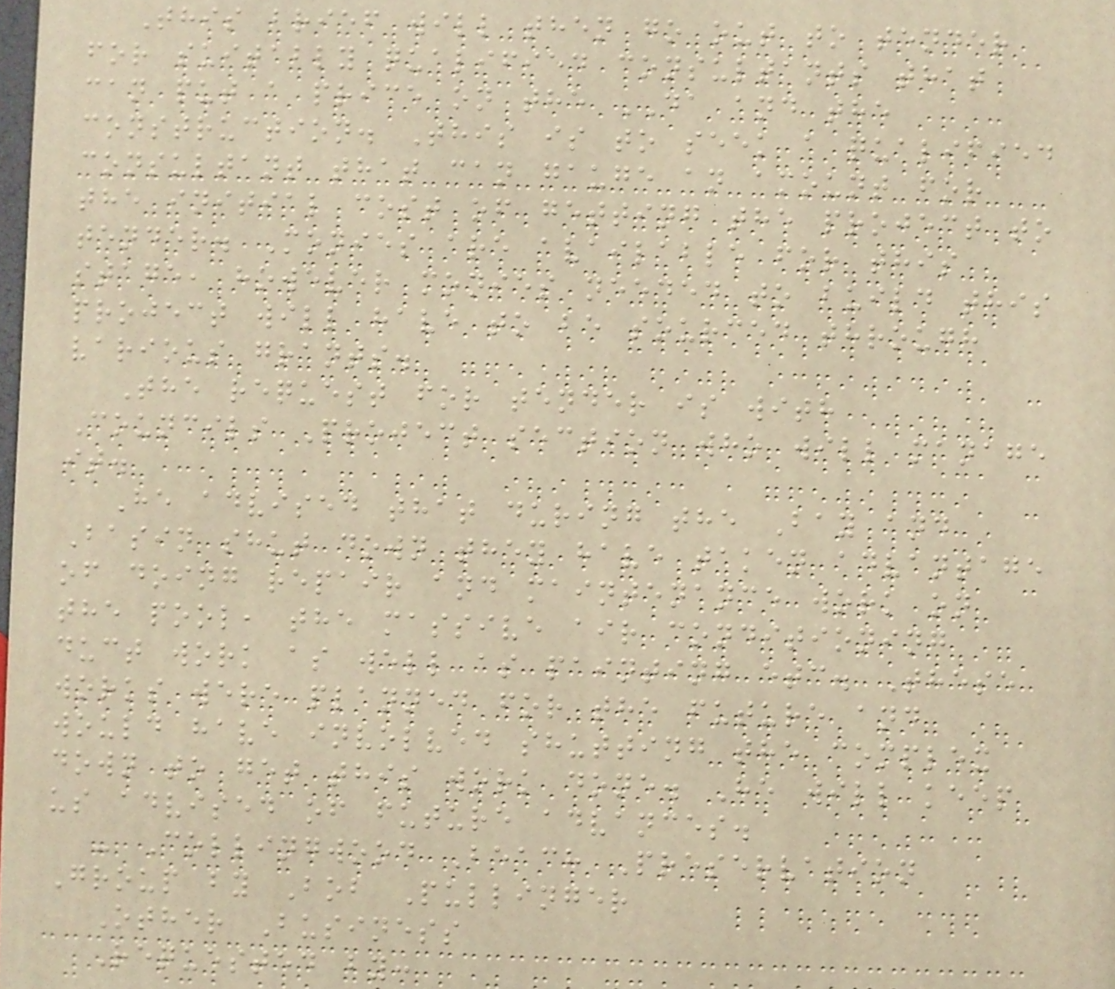This brief will then go out to tender
for suitably qualified consultants that
can put a price on the DA and the
construction. This is to seek a qualified
consultant that can gauge an amount for
the initial cost of getting the project to
tender. Monies are available for this
stage, however monies needed to build this
project will have to be sourced through
various grants.
The request for tender is with
Councils Project section who will manage
it.
He advised that during the Bay and
Basin shut down they have taken advantage
of doing repair and maintenance work on
the pool, the massive air conditioning
duct work as well as painting etc. These
works were planned for the future and
would have involved shutting the complex
down to get this work done. He will keep
us advised of future advances.
- Collingwood Beach Preservation
Group by Bob Pullinger
Other Business
Requested by:
